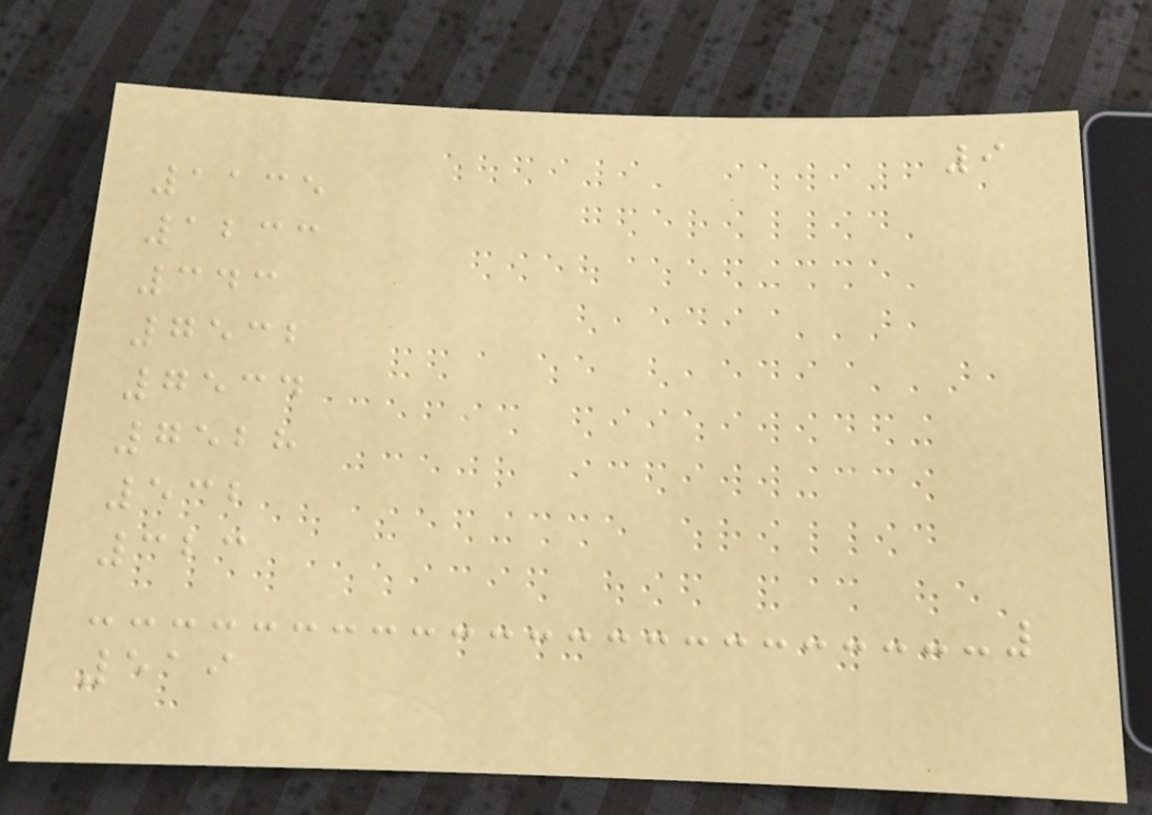9
1135
1233
343
7532
7534
7528
532
323
519
